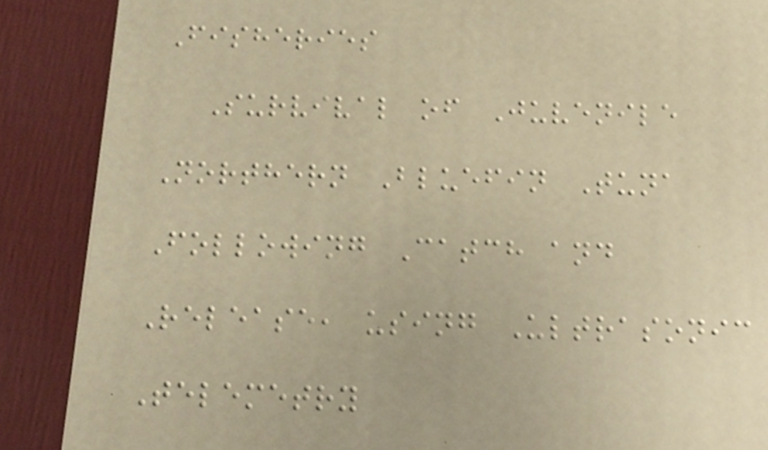Fisheries
Survival of Juvenile
Northern Bluefin Tuna
Following Catch and
Release, using Ultrasonic
Telemetry
